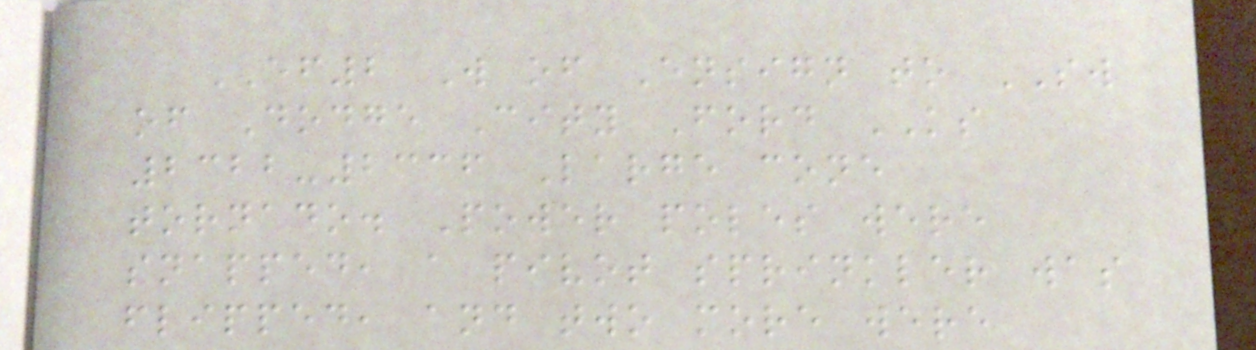EF2 W of Ensign to SW
of Dodge City Ford KS
2322-2336 Large cone
tornado. Power poles were
snapped, a pivot sprinkler was
flipped, and two more were
